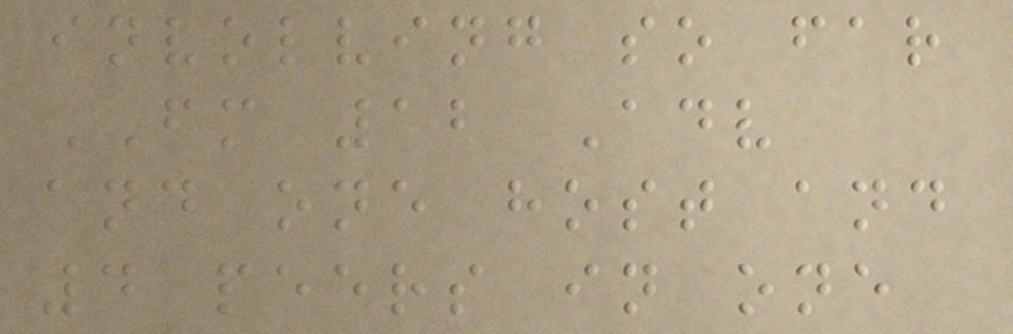involving so far
FM 12 Adv
and one host and
4 peers in one
